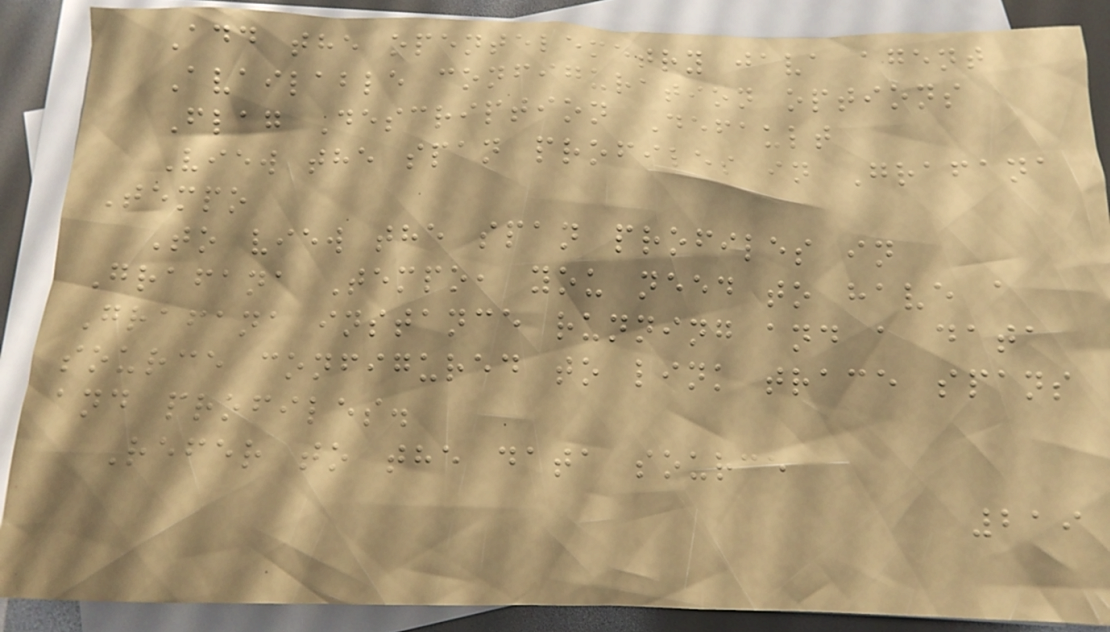Add the opentelemetry java agent
Available configuration options
Flag Description Default
View the span profiles in Grafana
Tempo
To view the span profiles in
Grafana Tempo, you need to have a
Grafana instance running and a data
source configured to link trace spans
and profiles.
Refer to the data source
219
